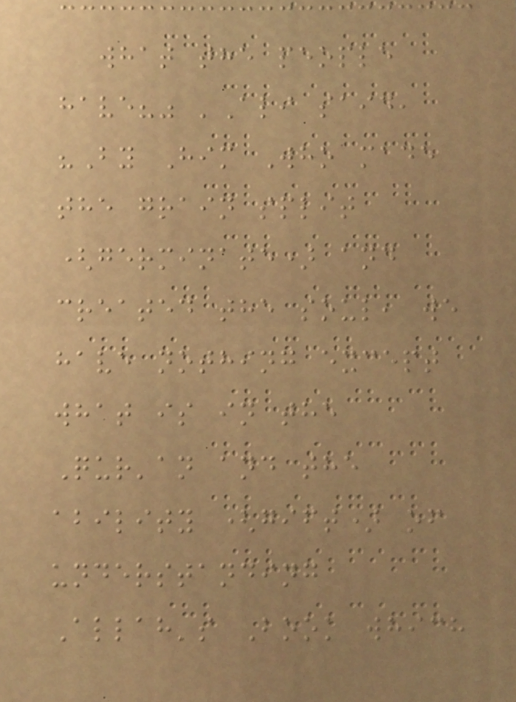what the people
have?" 'Ali said,
"By Him Who made
the grain split
(germinate) and
created the soul, we
have nothing except
what is in the
Qur'an and the
ability (gift) of
understanding
Allah's Book which
